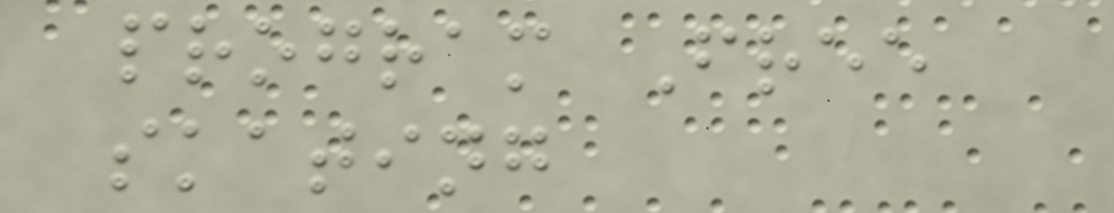program Free
skating
